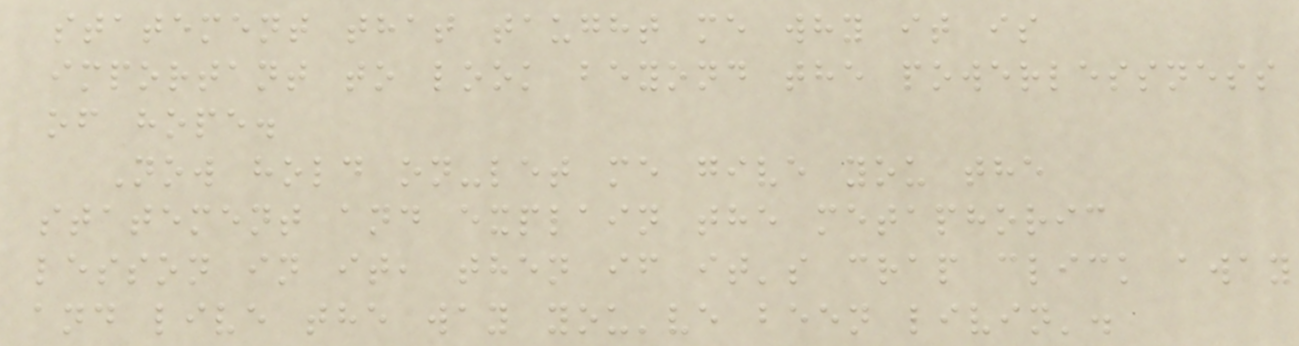statement that taught me why it is
important to look beyond the powerlessness
of hope.
Now hold on-let me give you the
statement and explain the metaphoric
lesson in it, then if it's crap click away
and live the way you've been livin'.
